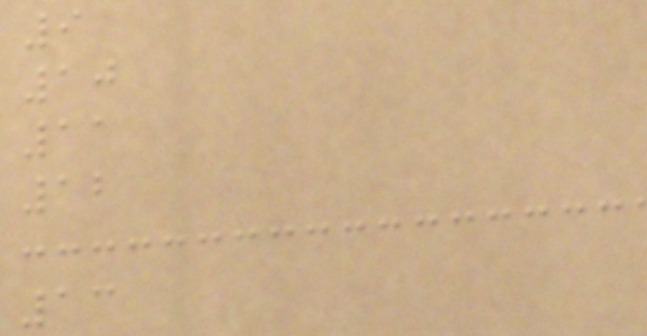9
10
11
12
13
